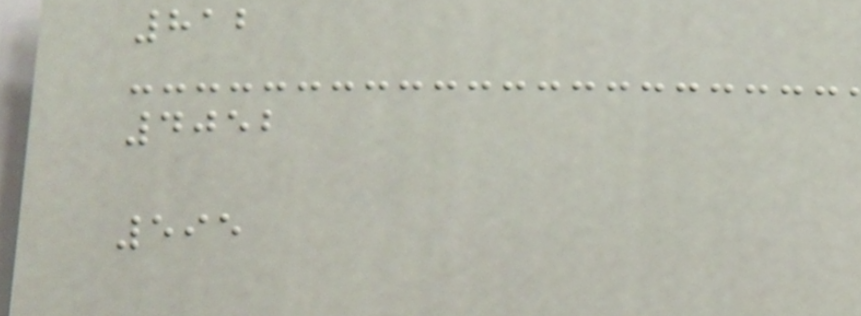812
4052
595
